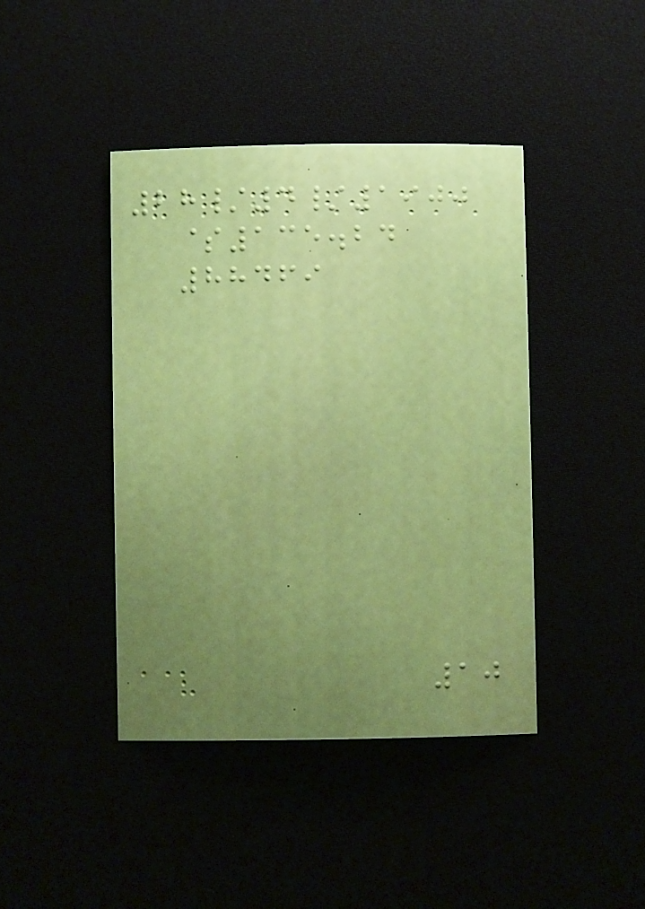28/4/1900
$135.24
88469
10
